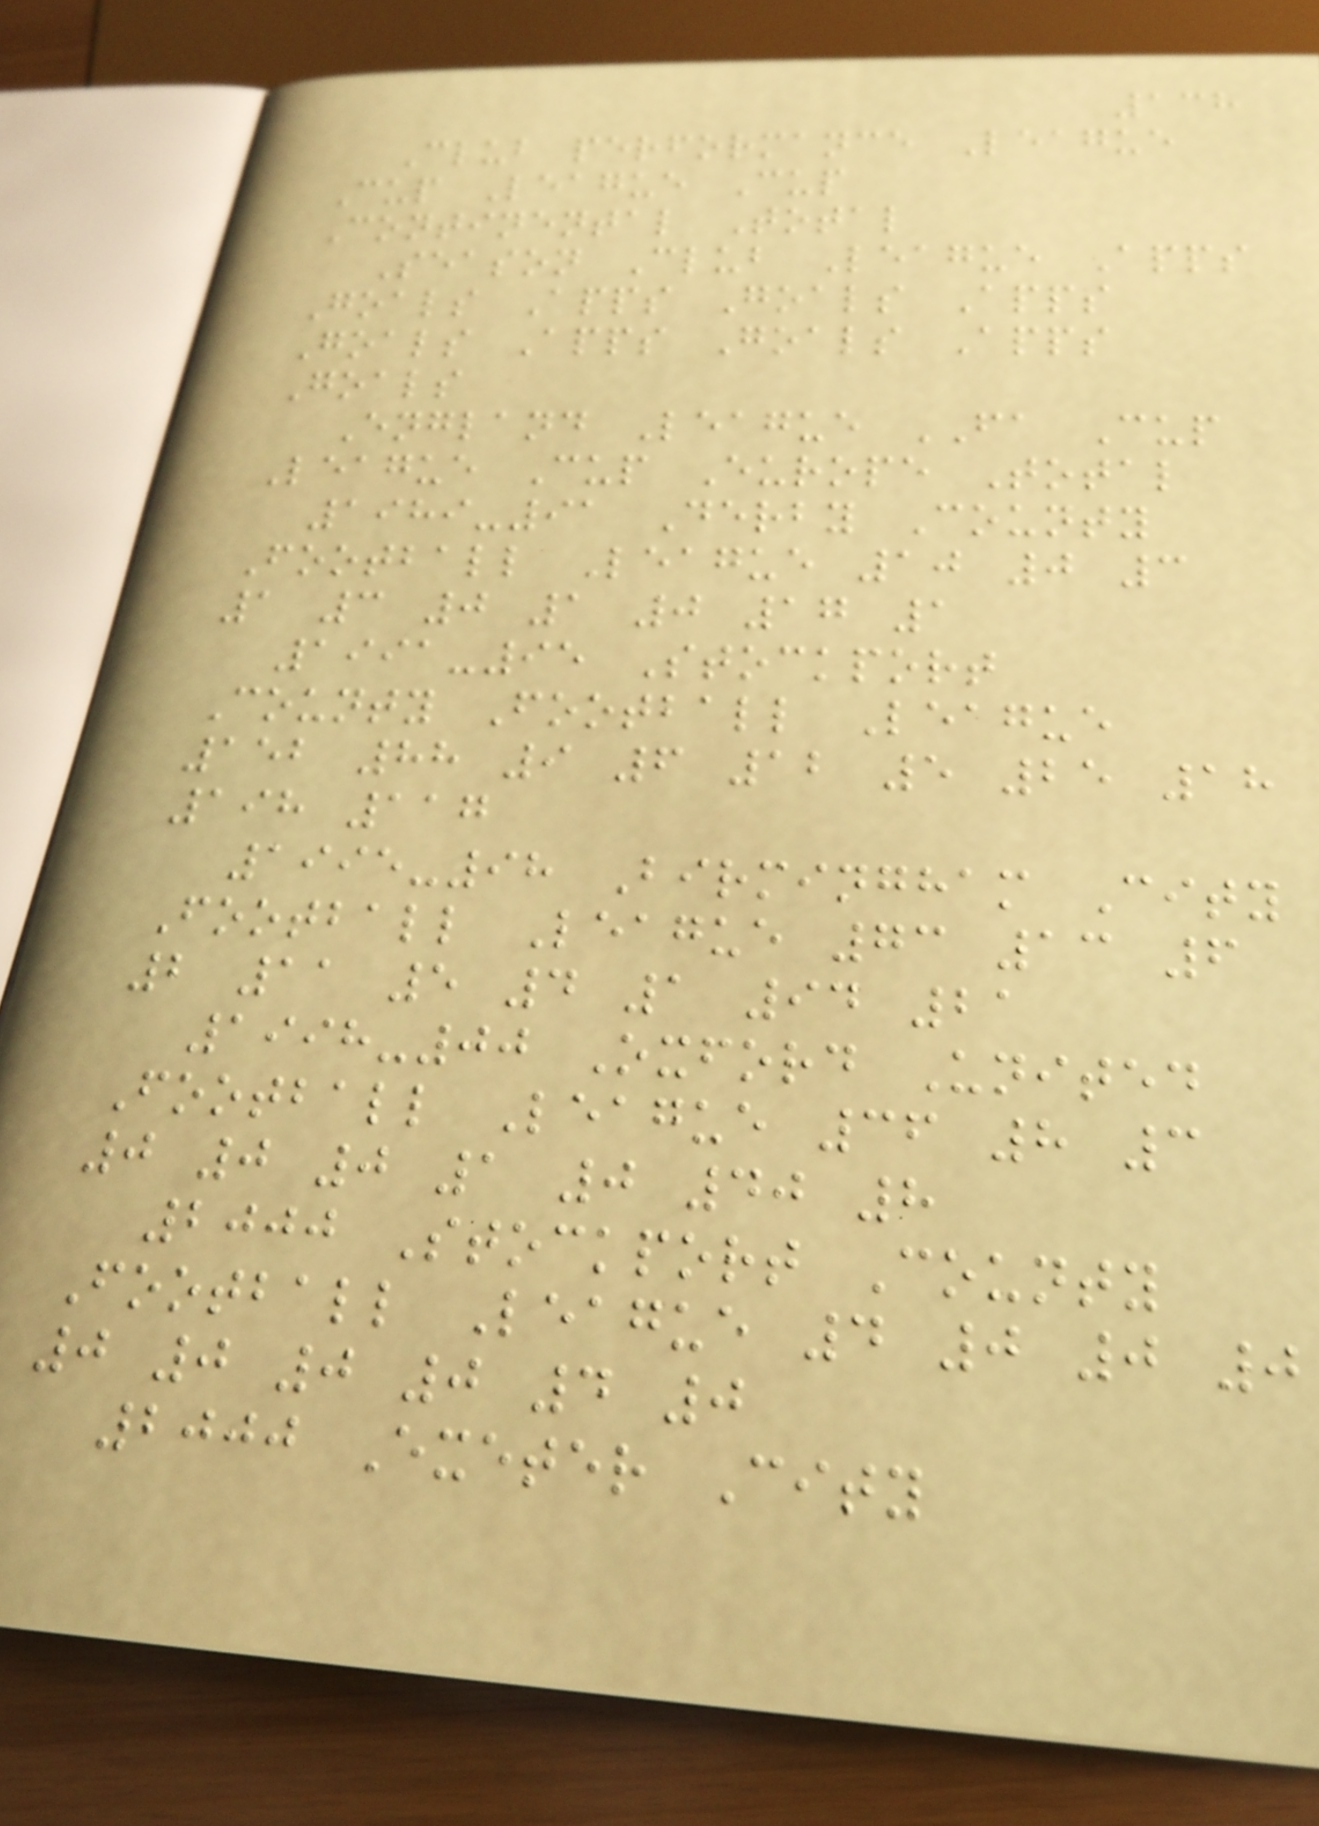138
Club performance League
Cup League Cup
Continental Total
Season Club League Apps
Goals Apps Goals Apps
Goals Apps Goals Apps
Goals
England League FA Cup
League Cup Europe Total
1989-91 Derby County
Football League 10 0 3
1 3 0 1 0 17 1
1991-95 Stockport
County Football League
152 88 9 6 12 5 25 18
198 117
1995-98 Birmingham City
Football League 73 13 6
2 11 5 4 1 94 21
1998-00 Oxford United
Football League 36 8 3
0 0 0 1 0 40 8
2000 Stockport County
Football League 4 0 0 0
0 0 0 0 4 0
2000 Exeter City
